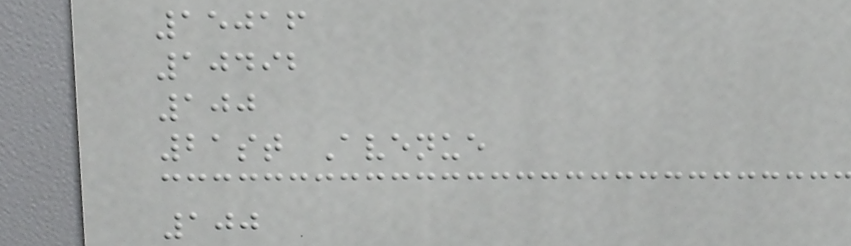15016
10492
100
21st Avenue
100
